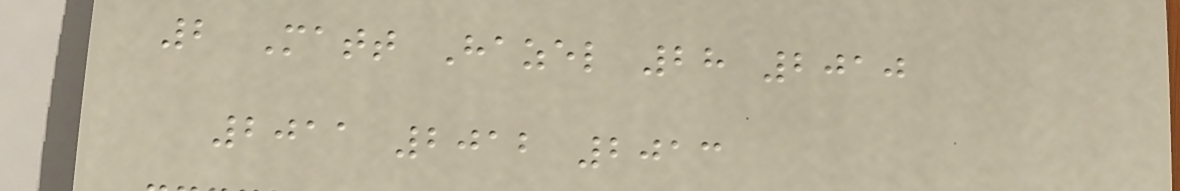2 Matt Hazel 28 2010
2011 2012 2013
